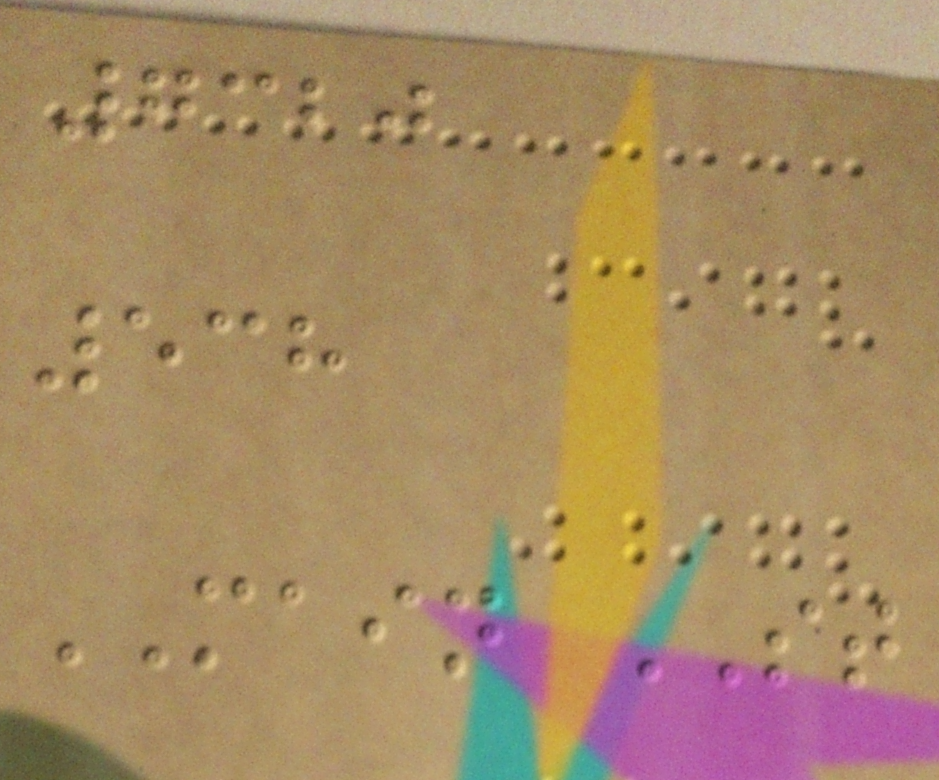7320
538
MAIN ST
